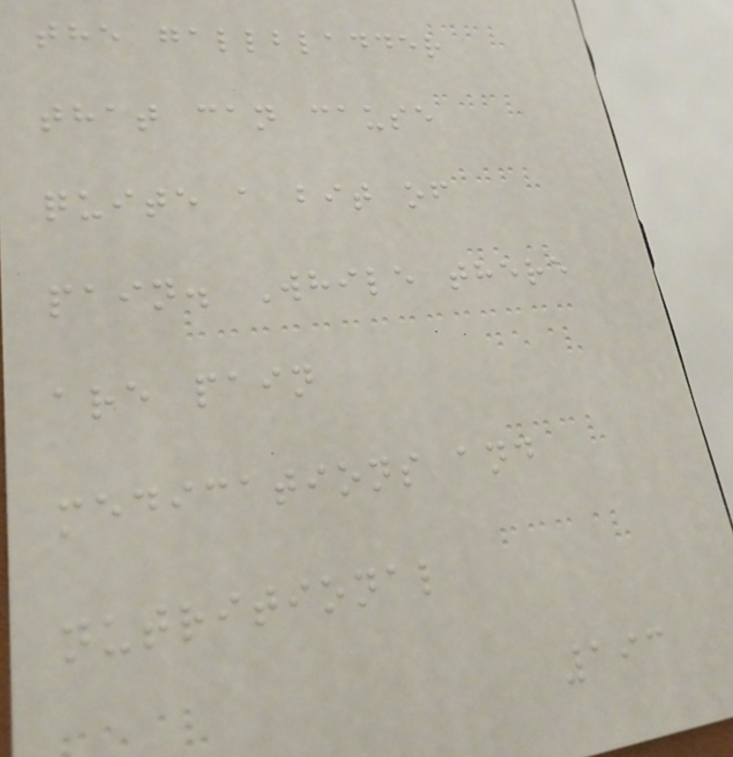the gallbladder
that can cause
quite a bit of
pain. While there
are pain
medications and
nutritional
193
